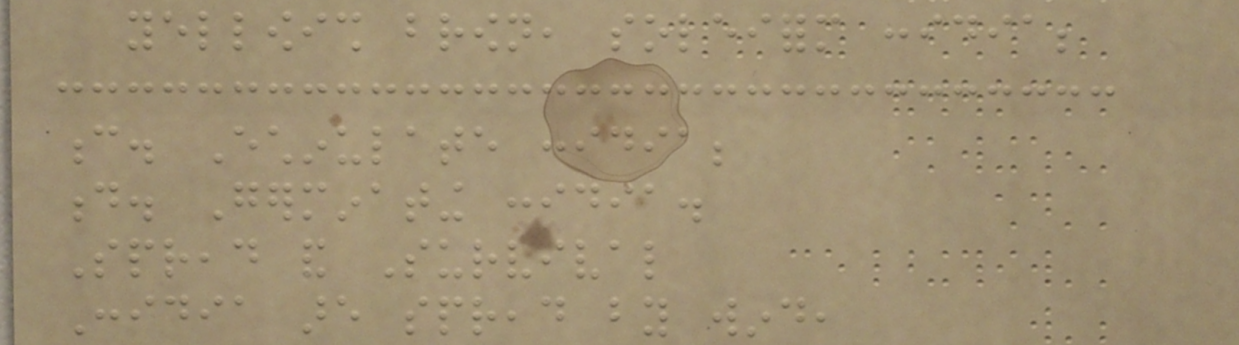yellowish brown, soleiform conidia;
c. Echinulate conidia;
d. Germinating conidia.
Spread and Survival
Conidia are spread by wind,
